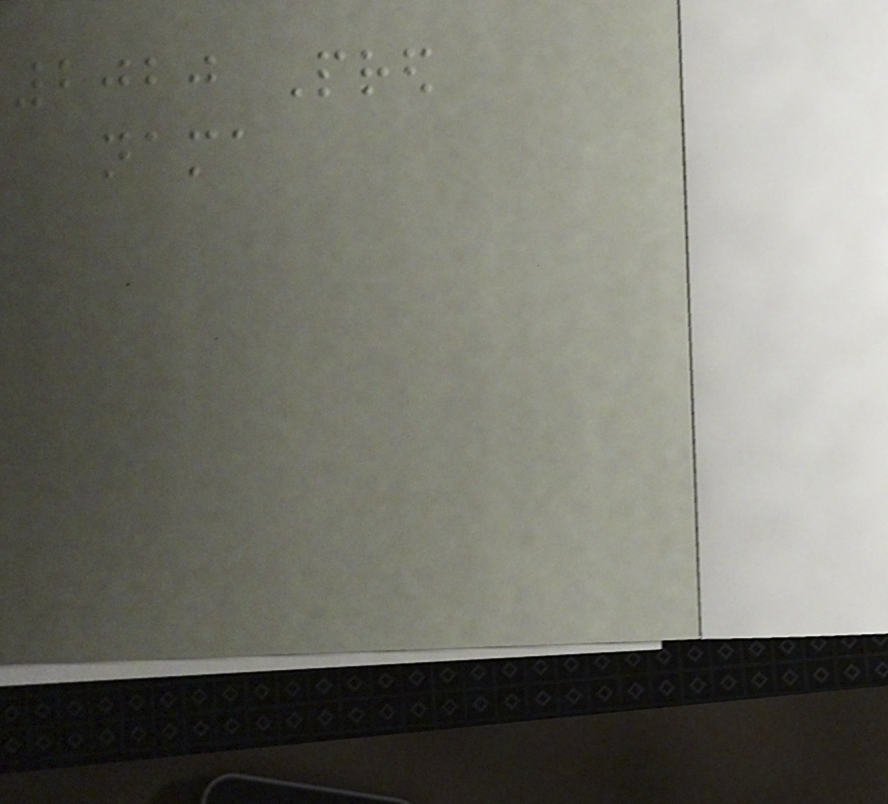2020 Pred
nama
